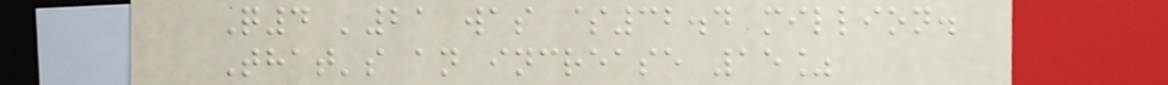Q4 '21 was $32.4 million.
That's an increase 15%
